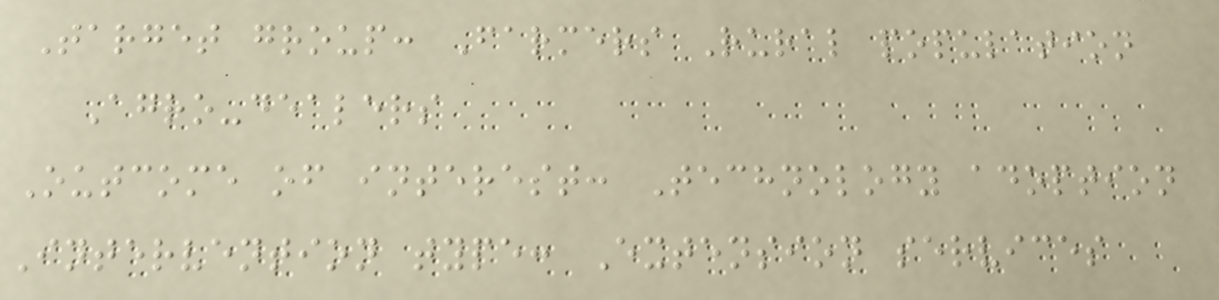Target group: Farmers Rural population
Agro-dealers
Outcome of interest: Technology adoption
Intervention type: Extension services
